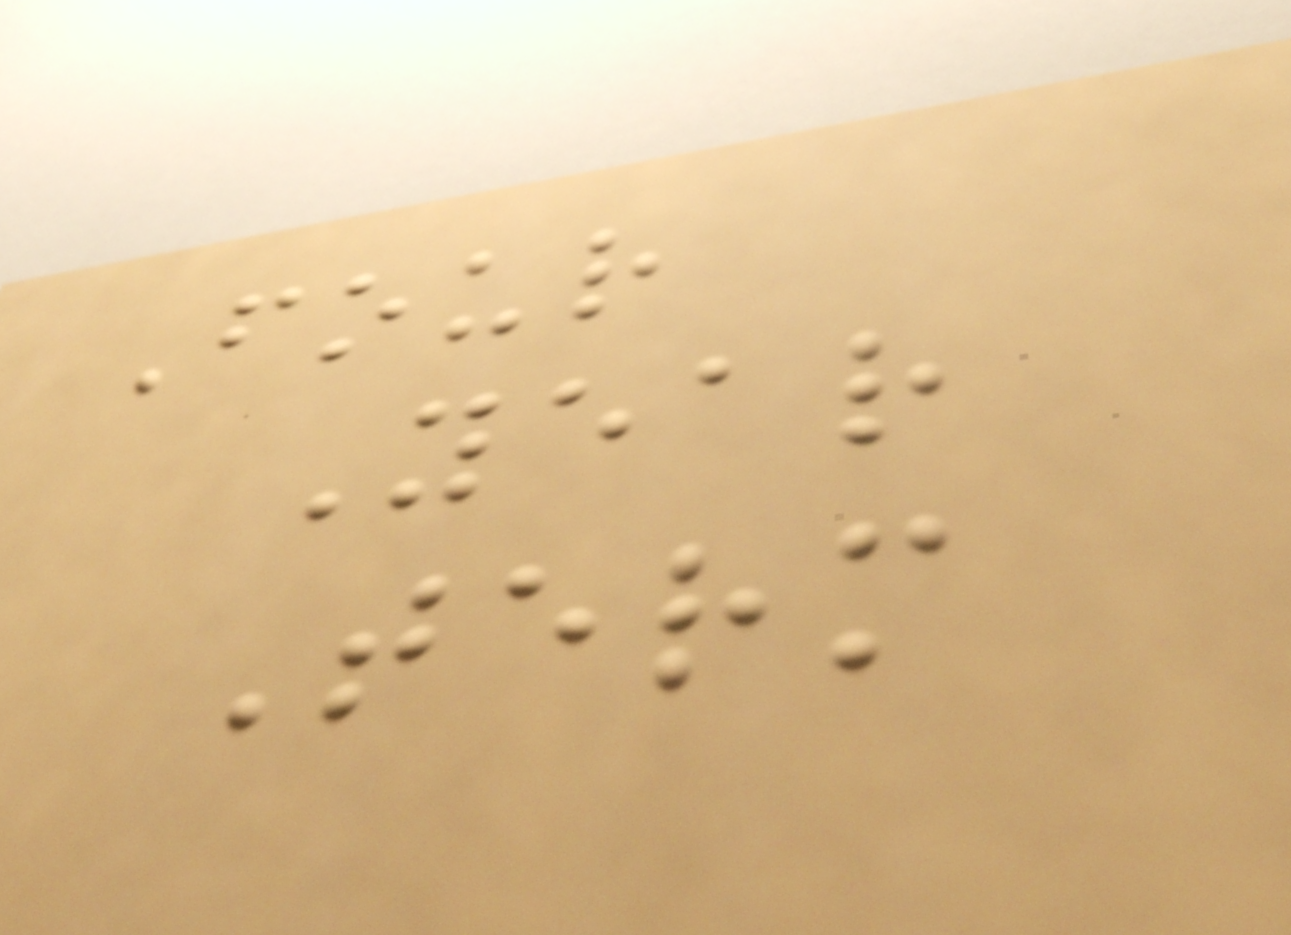Four
Year
Term
